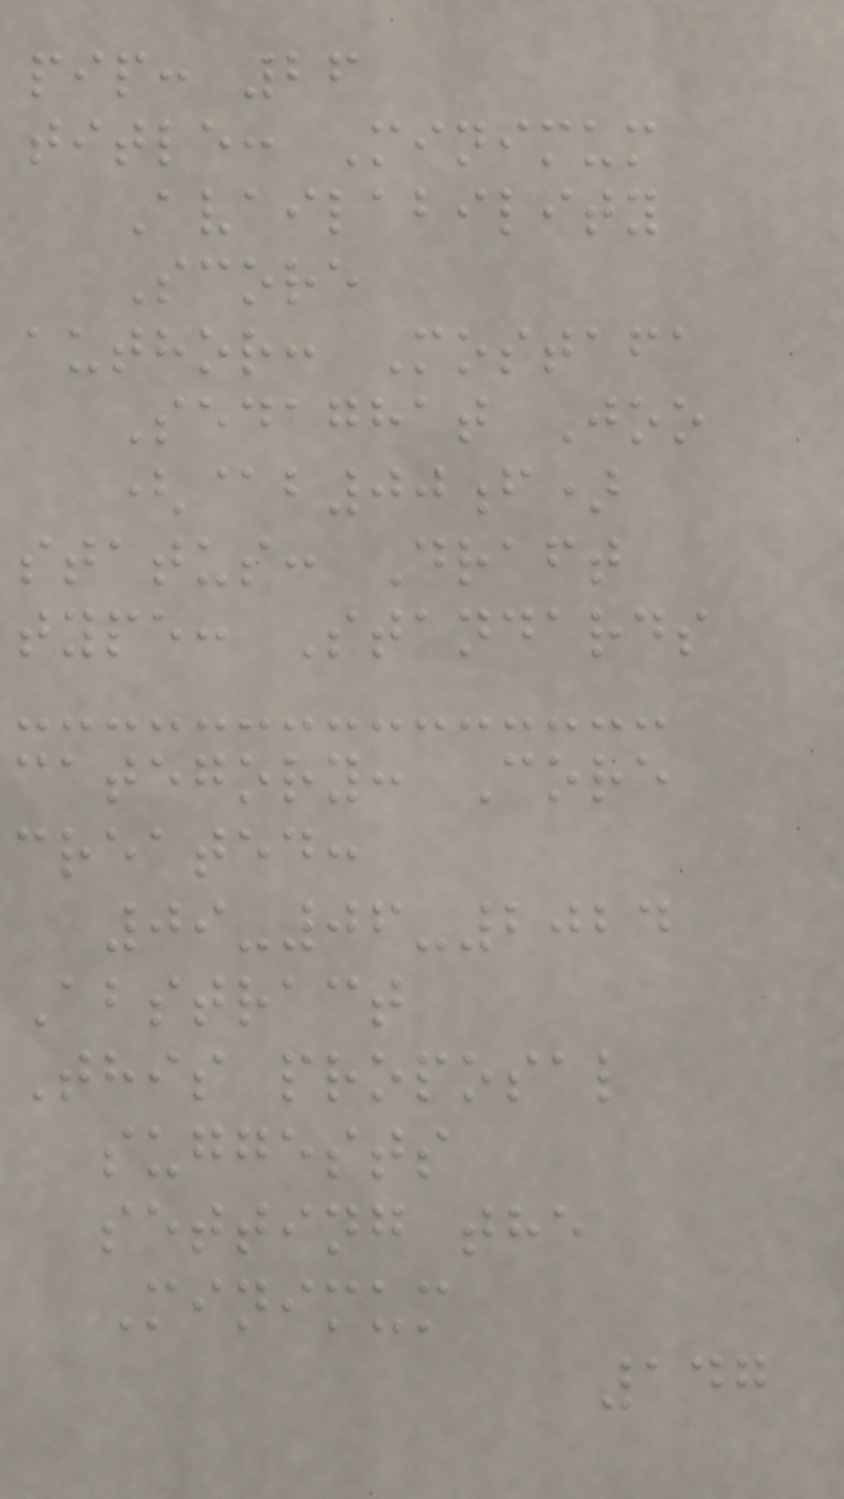pip: 26
title: Minimum
Availability
Score
author: Mostafa
Sedaghat Joo
(@b00f)
status: Draft
type: Standards
category: Core
created:
09-06-2024
Abstract
This proposal
suggests
setting the
Minimum
147
